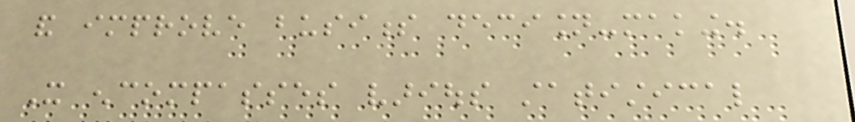and improve business decision-making.
It encompasses various statistical
